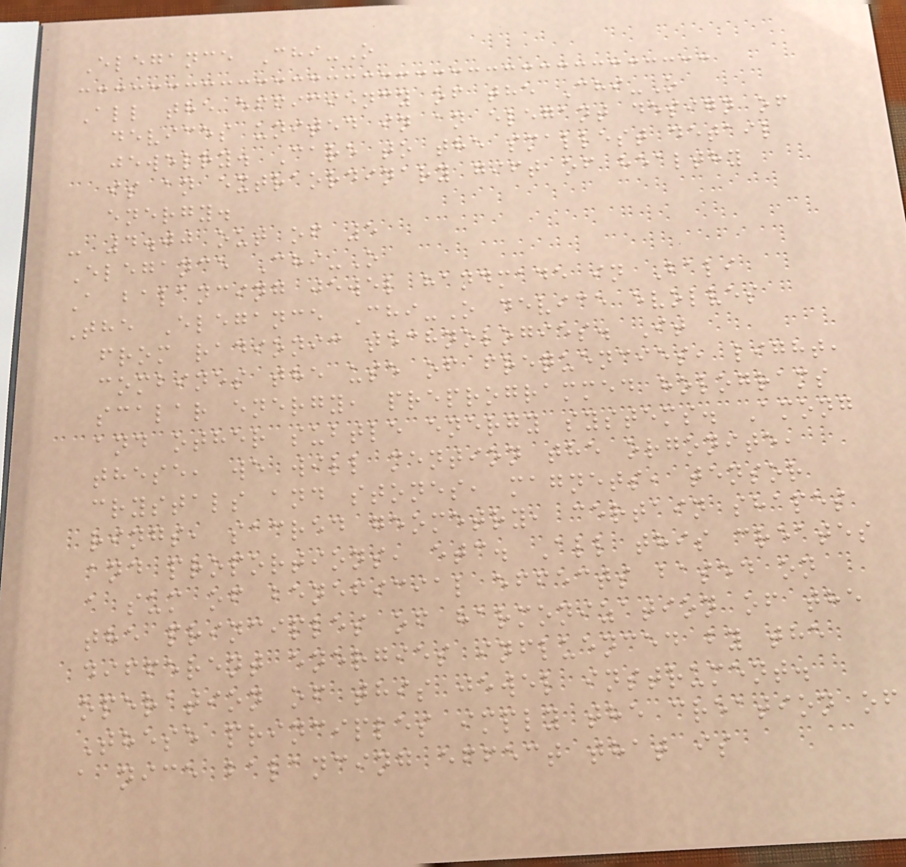Elegance Chi-O
All the efficiency of the Chi-O
devices united in an elegant design of
jewelry. Care to the smallest detail
is an extraordinary gift of healthy
energy.
- 4.00 out of 5
Elegance Chi-O
A balancing jewel handmade in Bali
The Elegance Chi-O device evolves
from radionic technologies. It
combines the use of frequencies, light,
scalar energy, preprogrammed holograms
and other subtle energy systems. Among
these, we will mention the orgonite,
crystals and stones, magnets, tensor
rings, sacred geometry, certain shapes
and proportions, etc. All this creates
a sum of beneficial effects based on
the principles of harmonization of the
different energies influenced by the
operation of this jewel instrument.
These principles imply the creation of
a nice balancing effect that is
